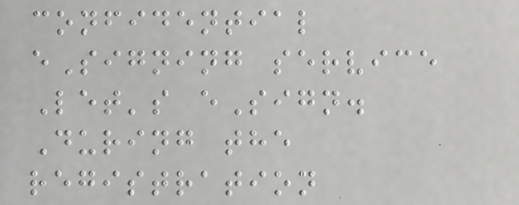confidential
eSigning service
Let's eSign.
During the
registration
